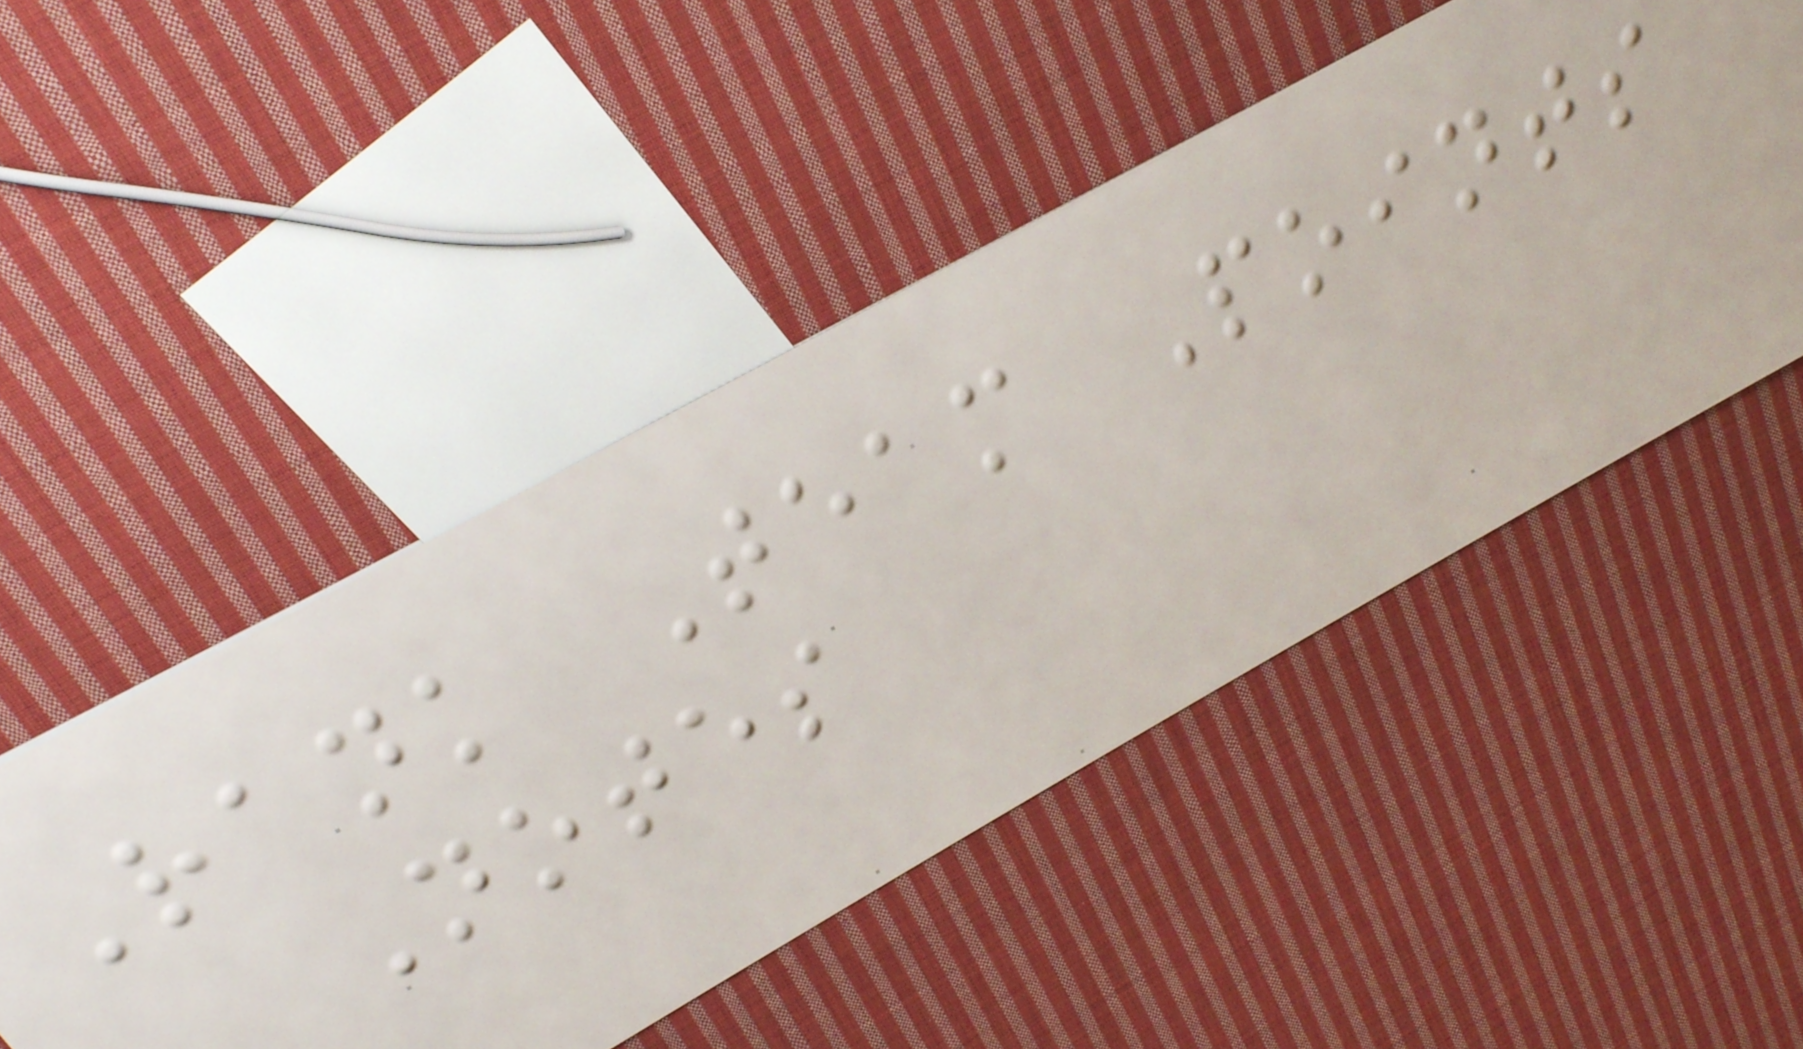Rank Team Points
Notes
